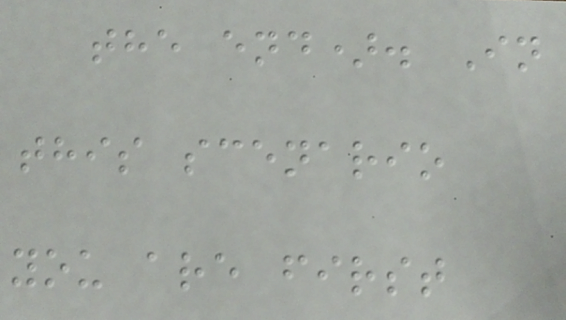the end). In
this scenario
you are first
